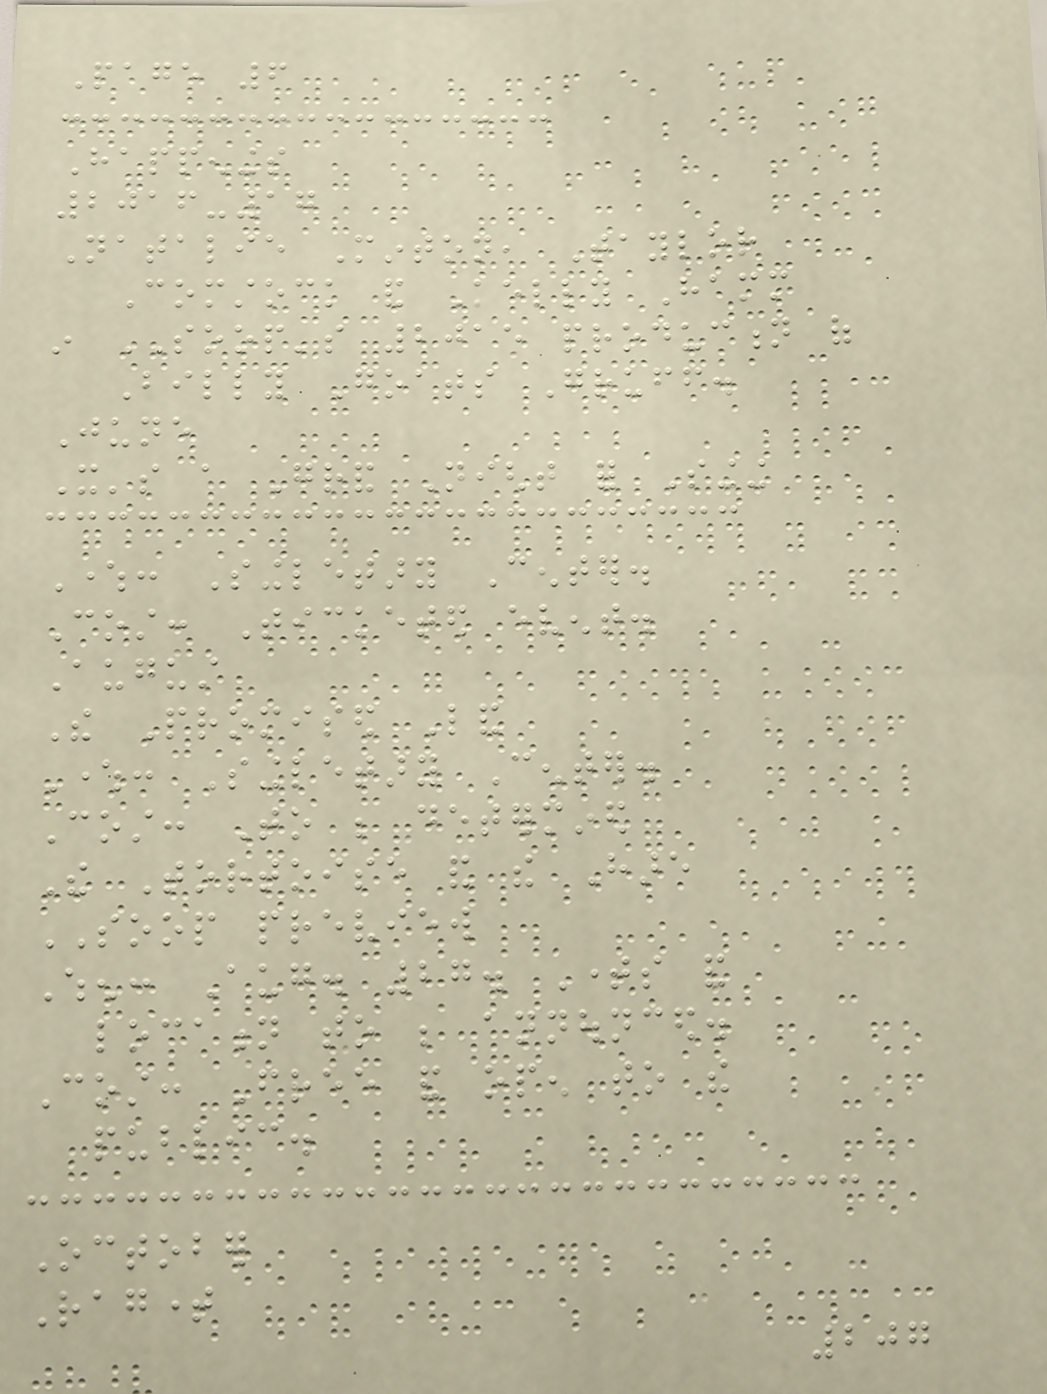Page 6
Happenings
2016-17
Natalie Minton, Taylor
Comstock and Kelly Hamm
in SOOP's 2015 production of
Billy Goats Gruff.
June
It's a Grand Night for Singing
Where: Singletary Center.
Cost: Ticketed event.
August
The Promised Land
Where: Singletary Center.
Cost: To be determined
The Tortoise and the Hare
SOOP preview
When: Aug. 27. Times and
location to be announced.
Cost: Free and open to the
public.
October
Ragtime
207
